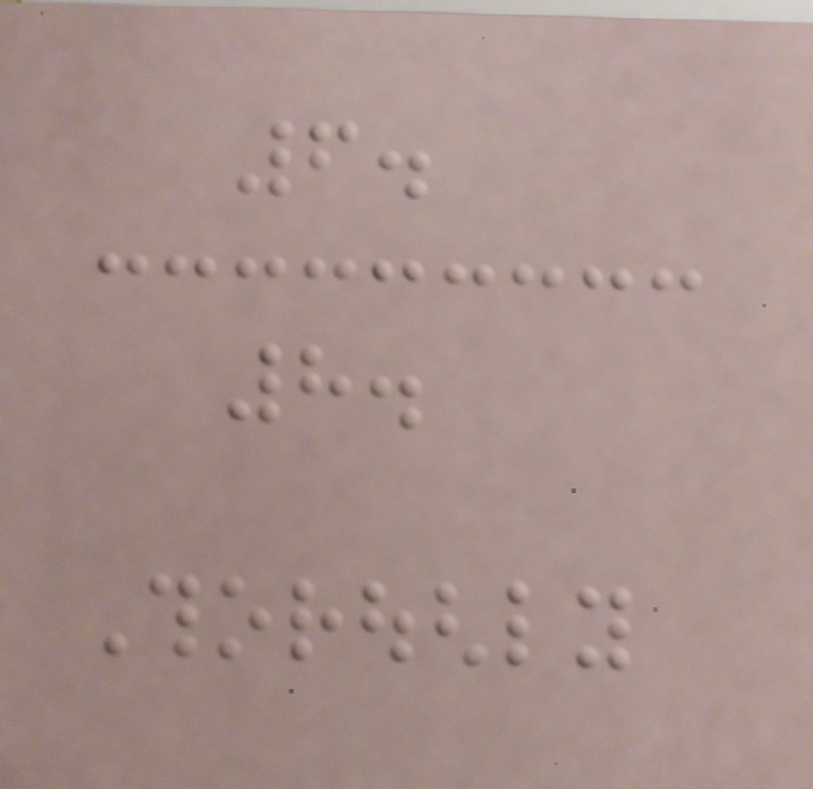6.
8.
Thoroughly
